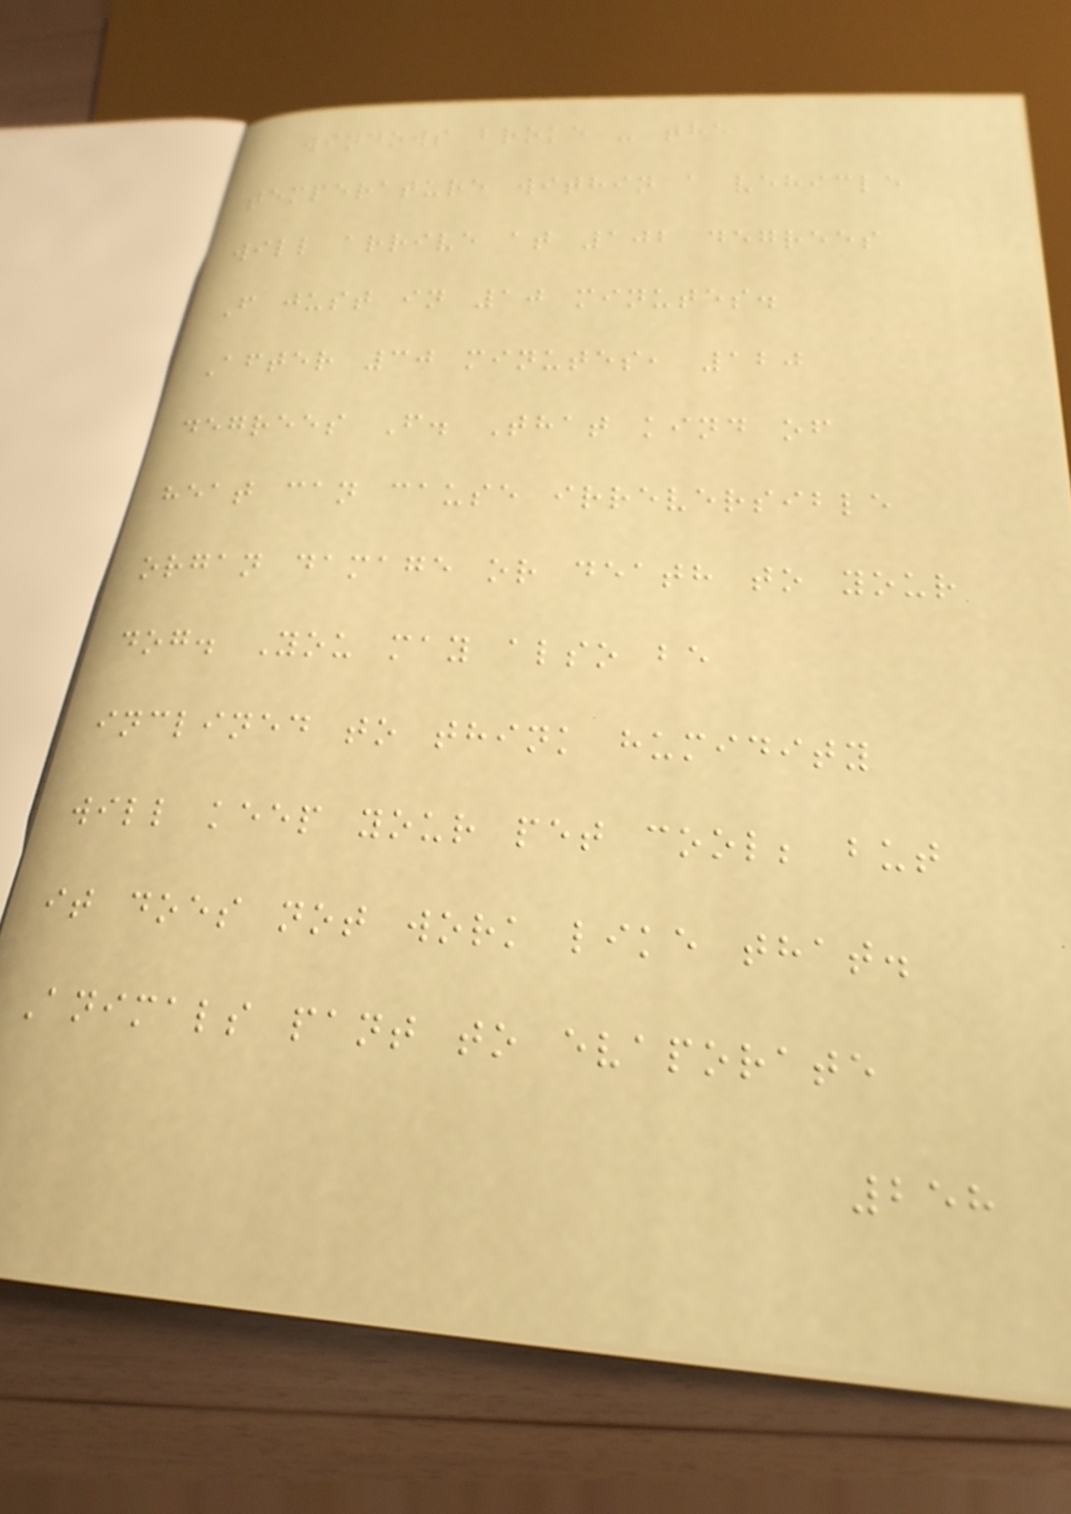windows broke - the
temperature within a vehicle
will arrive at 102 degrees
F just in 10 minutes.
After 30 minutes, 120
degrees F. That kind of
heat can cause irreversible
organ damage or death to your
dog. You may also be
inclined to think humidity
will keep your pet cool; but
it does not work like that.
Animals pant to evaporate
258
